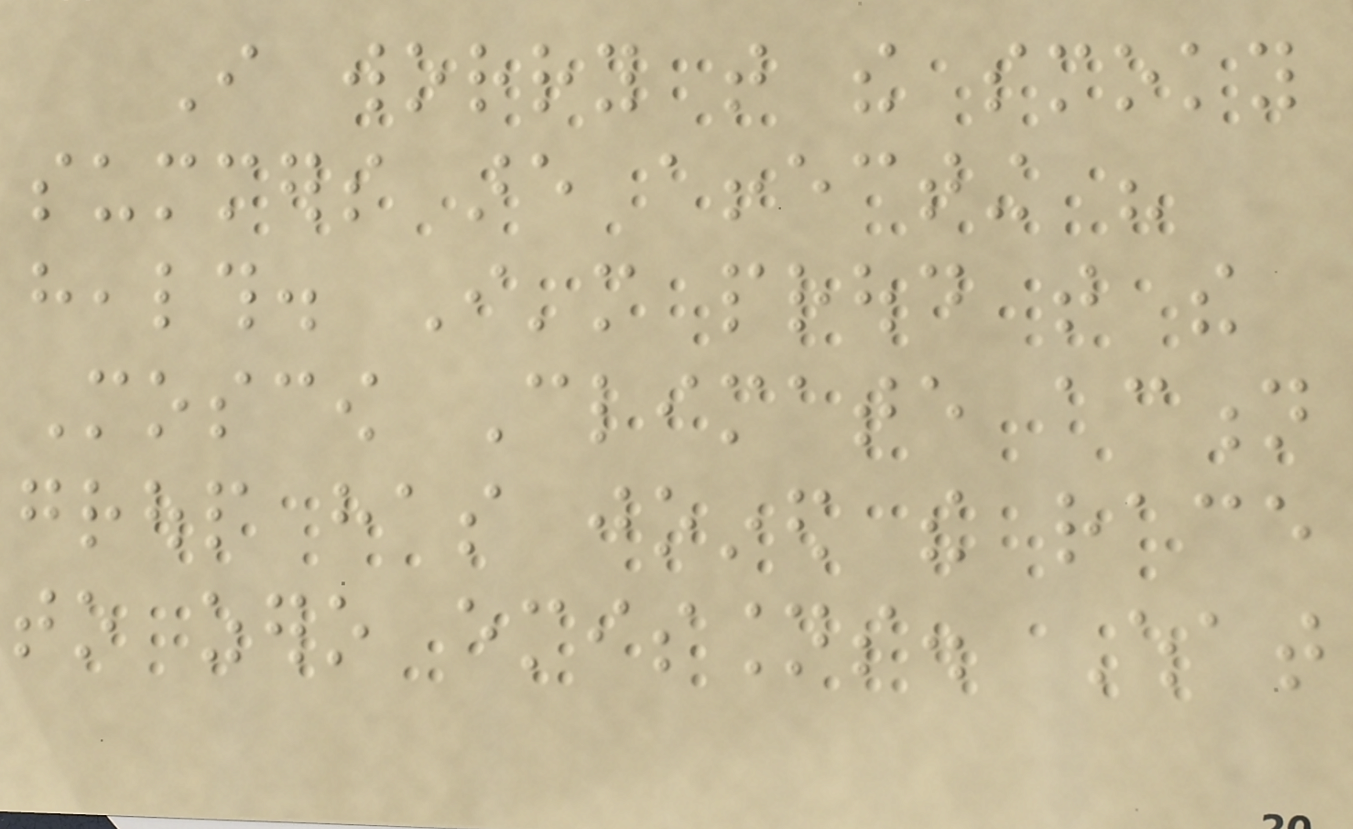I worry that the smoky
summers are affecting his
health. I'm proud that the
Moscow Climate action
group has joined the race
to zero emissions. What
